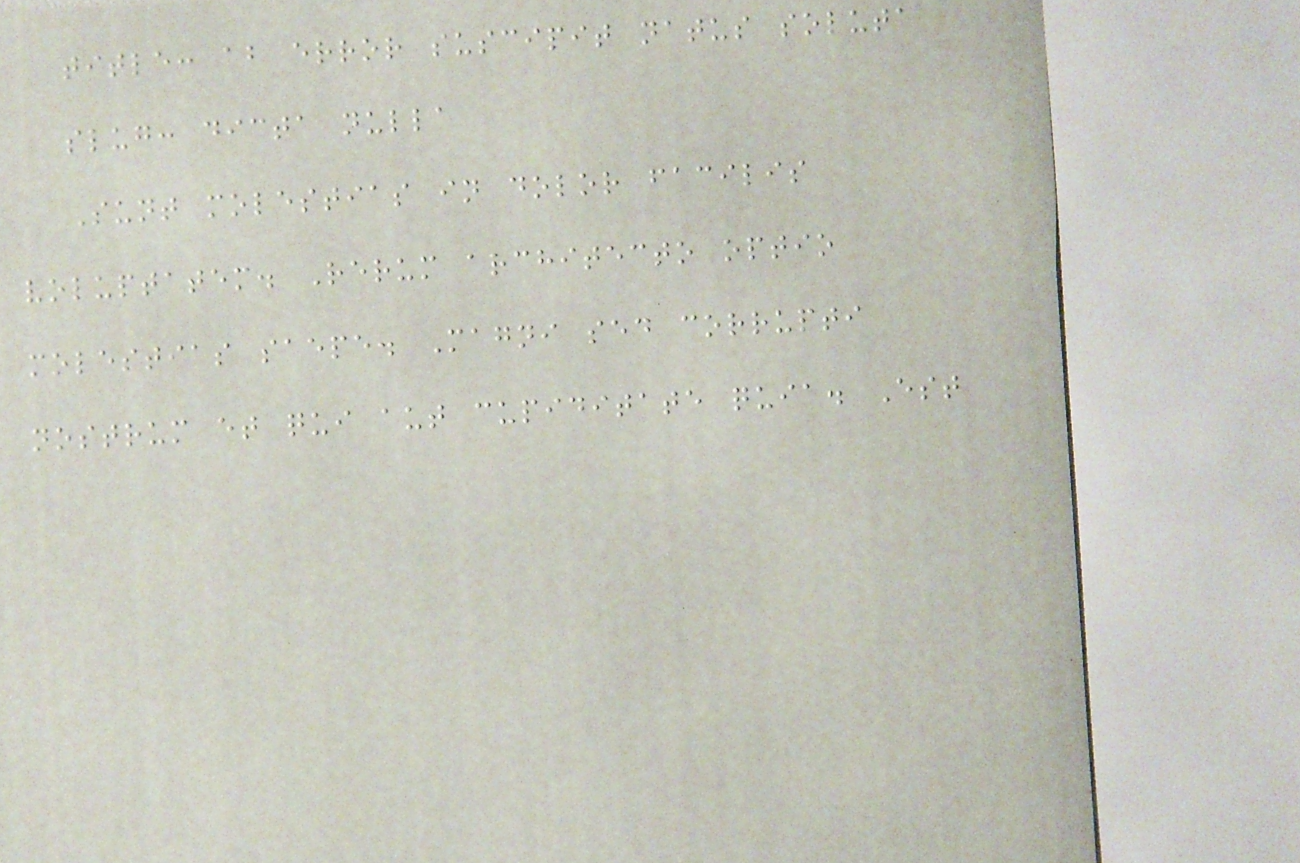title: ab error suscipit natus soluta
slug: dicta nulla
Sunt molestias in dolor facilis
voluptatem. Rerum architecto optio
molestias saepe. Magni sed corrupti
nostrum et qui aut cupiditate quia. Est
